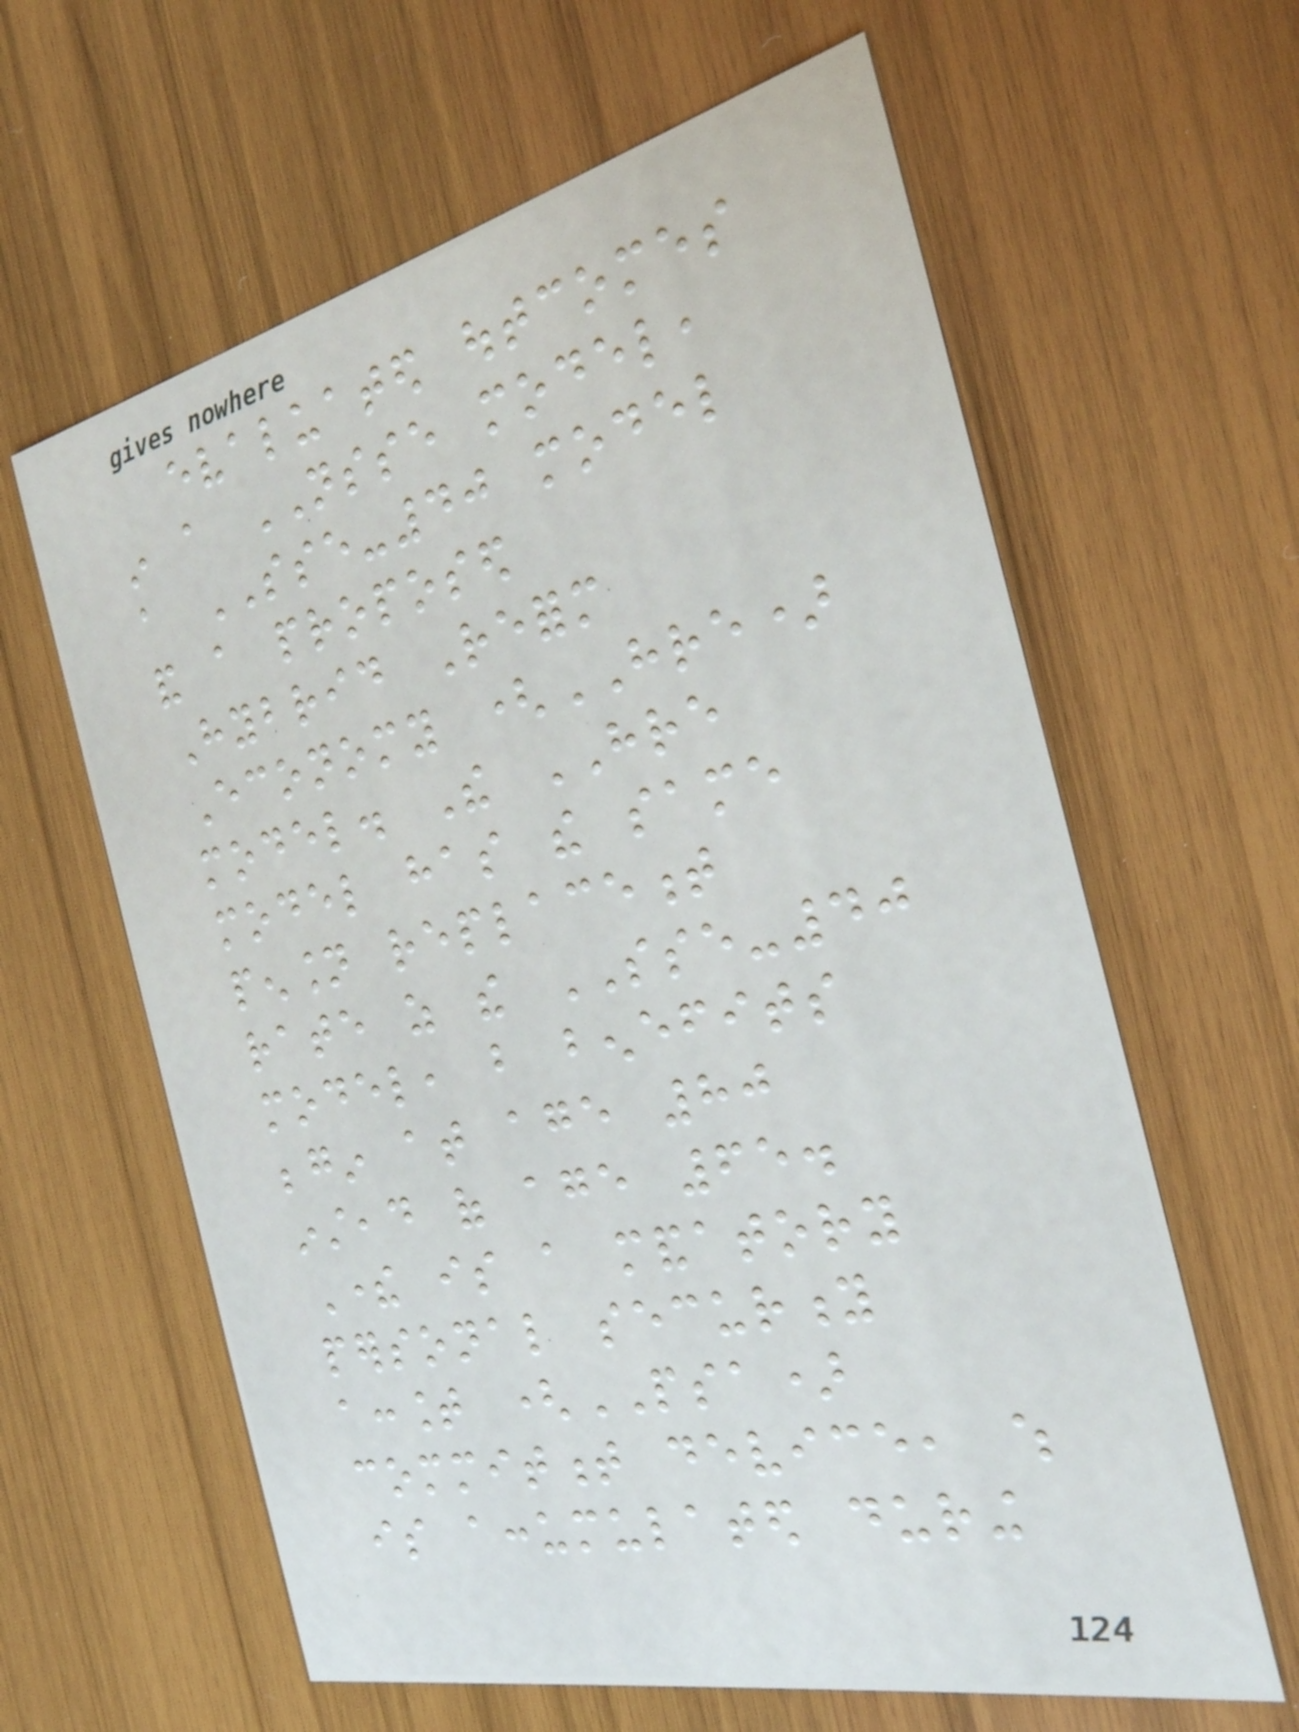evaluated outcomes
in a NSSE model,
a SSE-40 model
and a proposed
Hybrid Reform
Economy (HRE)
model. The HRE
model has the same
pension replacement
rate as the SSE-40
model, but benefits
begin at age 80
instead of age 65.
There is a mandatory
personal security
account (PSA)
commitment device, which
is accumulated during
